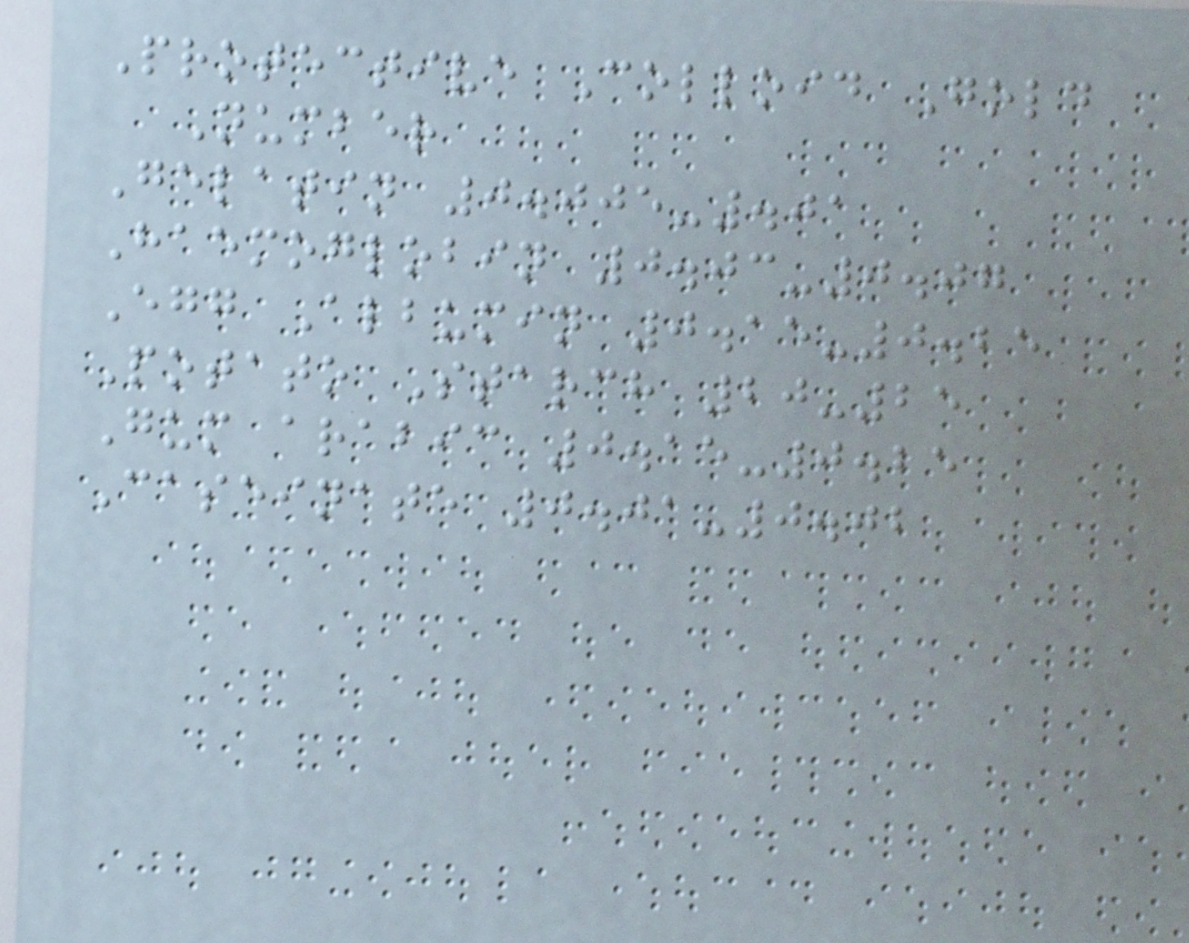Protective Colloid Gold
Number
Gelatin 0.005-.01
Haemoglobin 0.03-0.07
Egg Albumin 0.15-0.25
Potato Starch 20-25
Gum arabic 0.15-0.25
Caseinate 0.01-0.02
